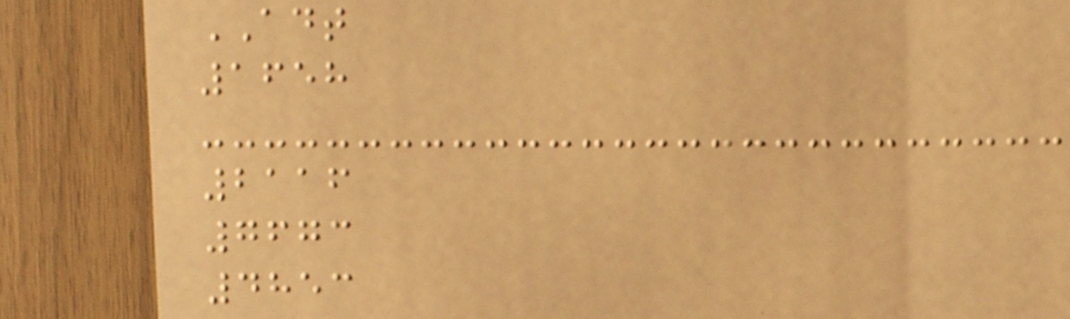ADT
1658
2116
7673
4853
